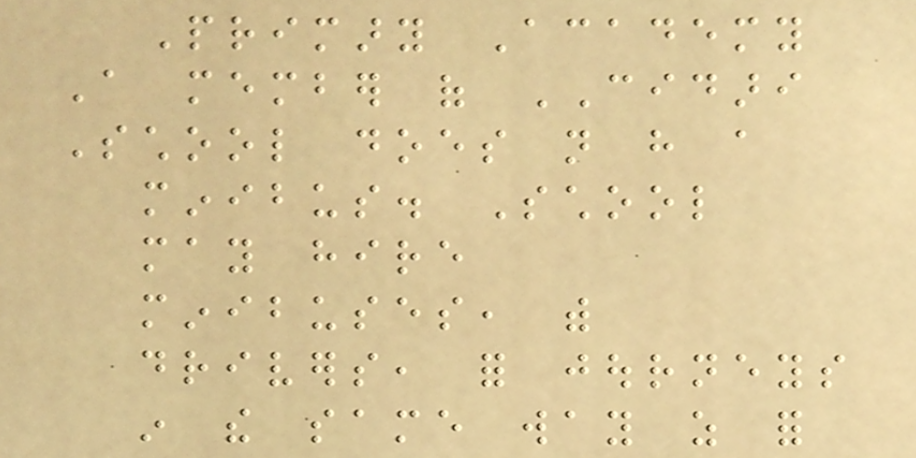Primary Academy
A member of CIDARI
School does not have a
minibus. School
may hire
minibuses, with
drivers, for journeys
in the same way as for
